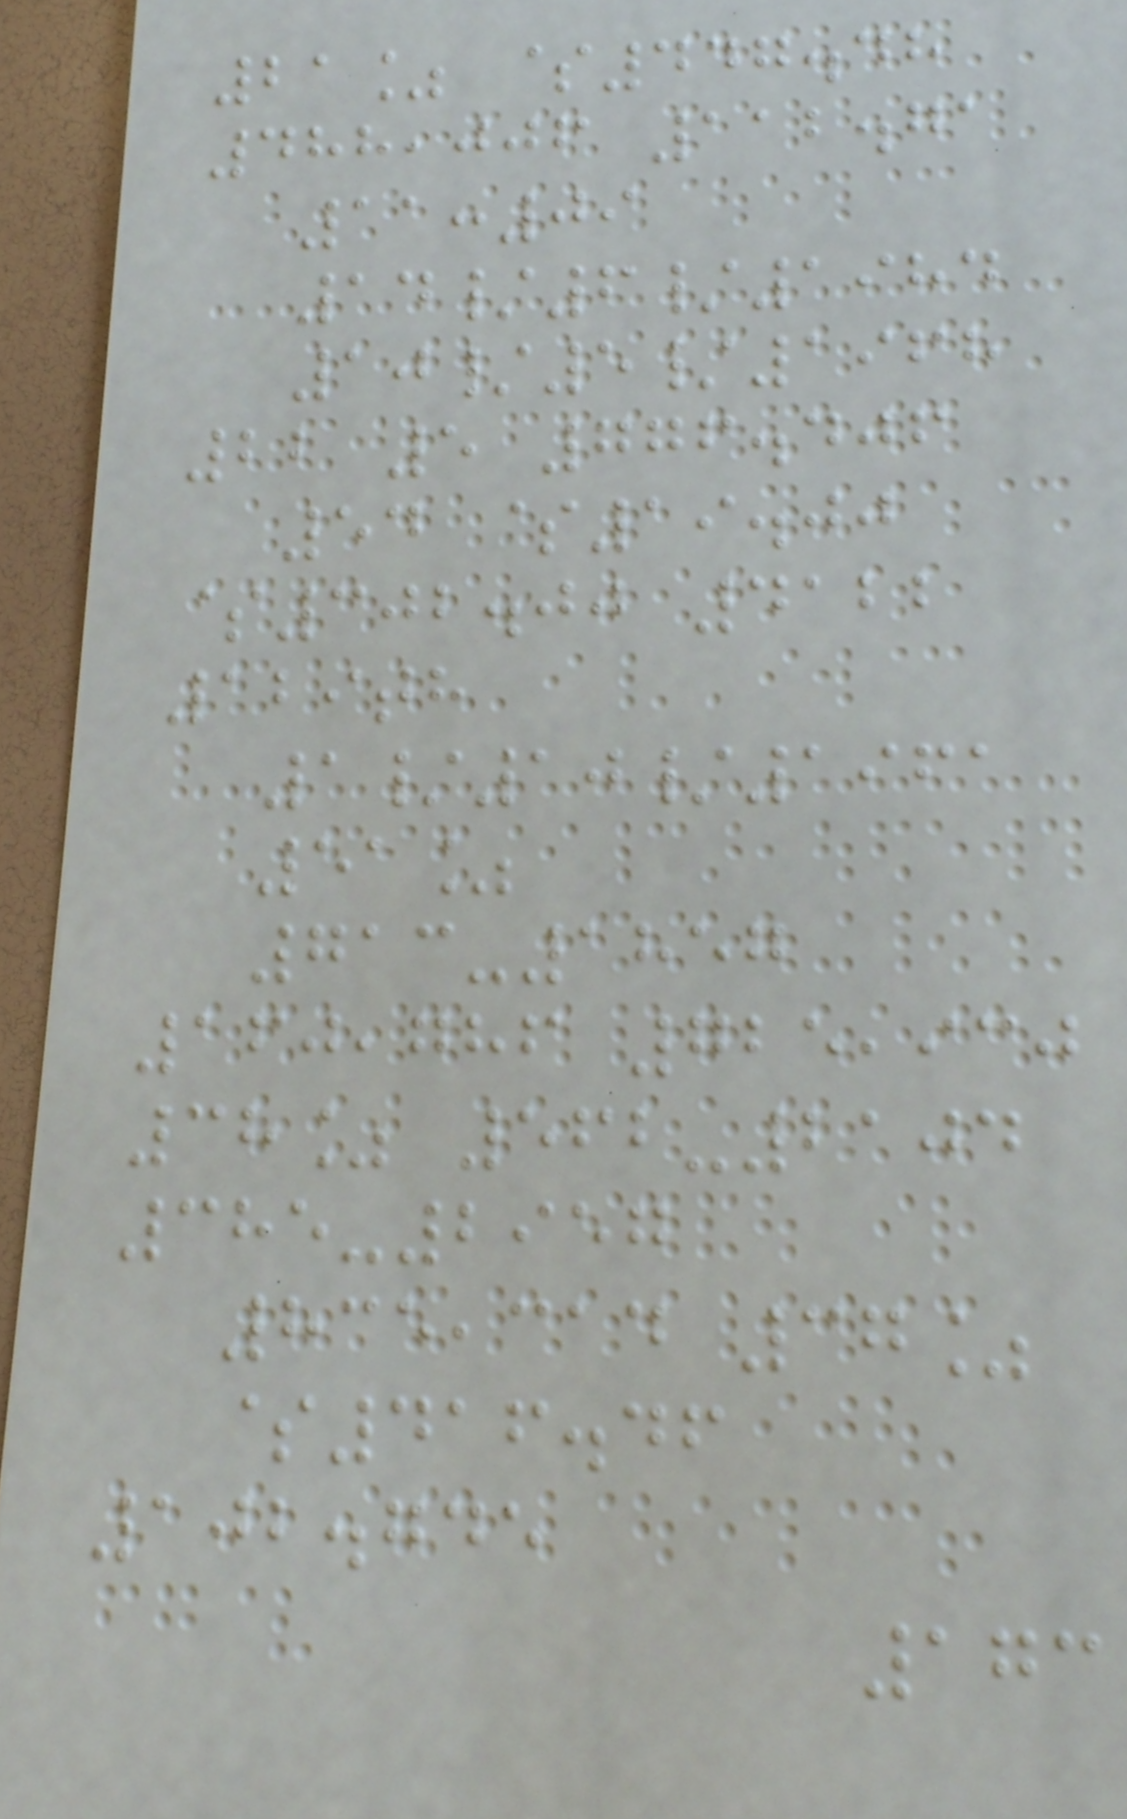21% $447.48
488,006 112.71
11:09
14/6/1984
10/5/1968
22 5 776.406
54 $19.00
$302.00 4122
129th
1/10/1961
51%
713-1857
160,786 725,930
38% 562-2104
385-2957
835,314 37%
$416.46
102.745
173
